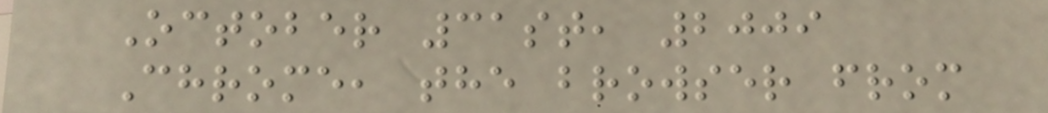October 31st, 2009
Chrome, the browser from
